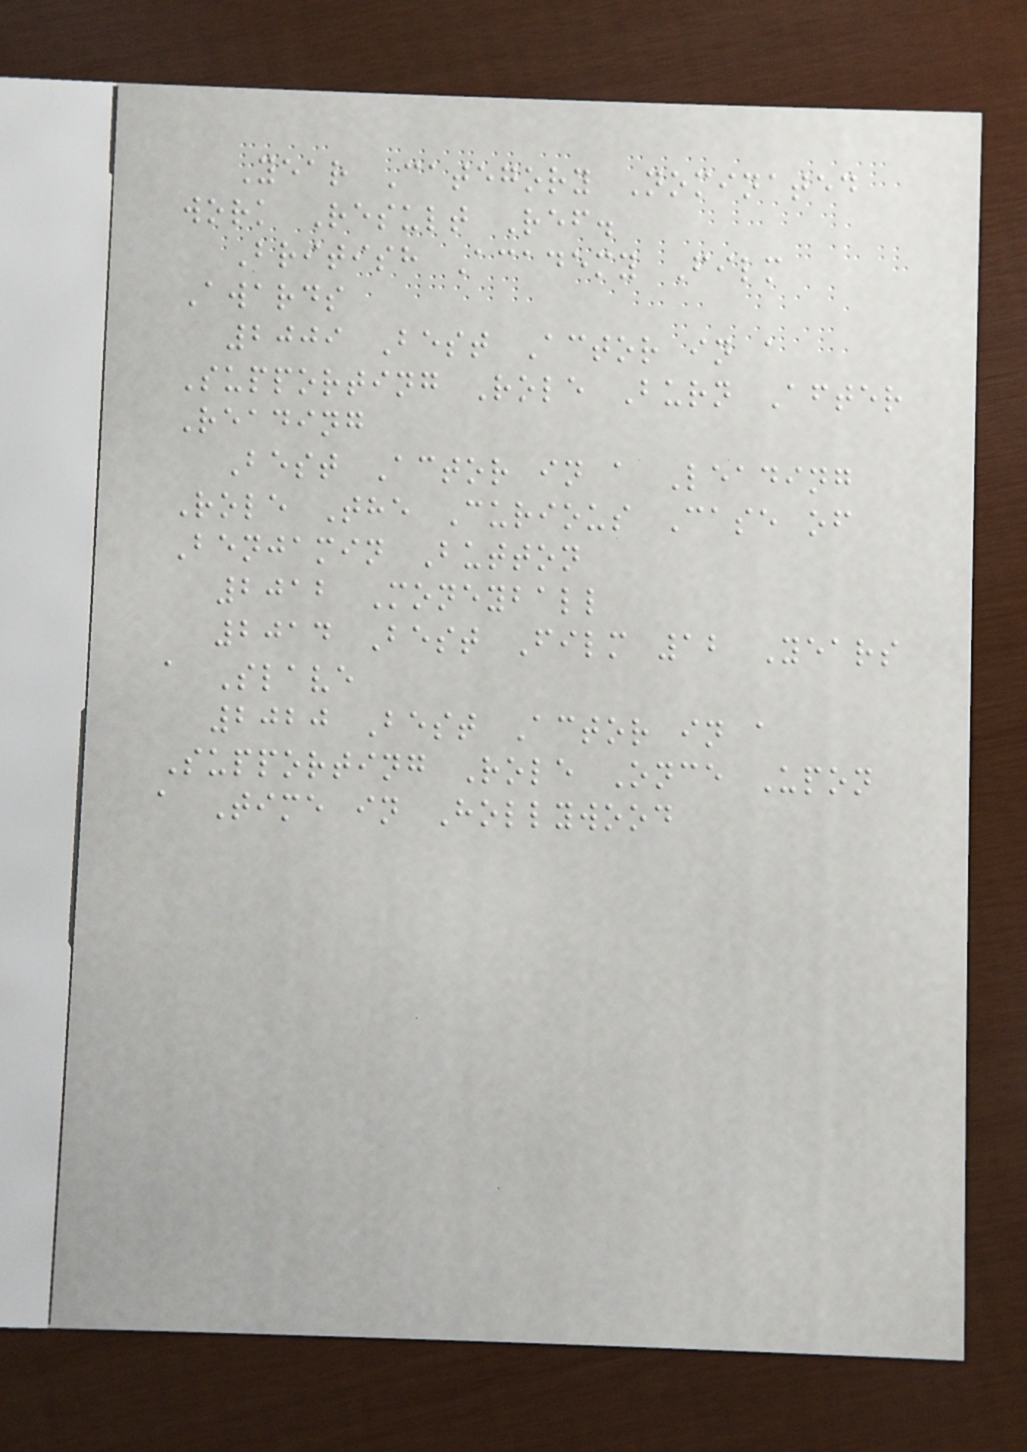Year Category Nominated
work Result Ref.
British Academy Film
Awards
2009 Best Actor in a
Supporting Role Burn After
Reading
Best Actor in a Leading
Role The Curious Case of
Benjamin Button
2012 Moneyball
2014 Best Film 12 Years
a Slave
2020 Best Actor in a
Supporting Role Once Upon
a Time in Hollywood
